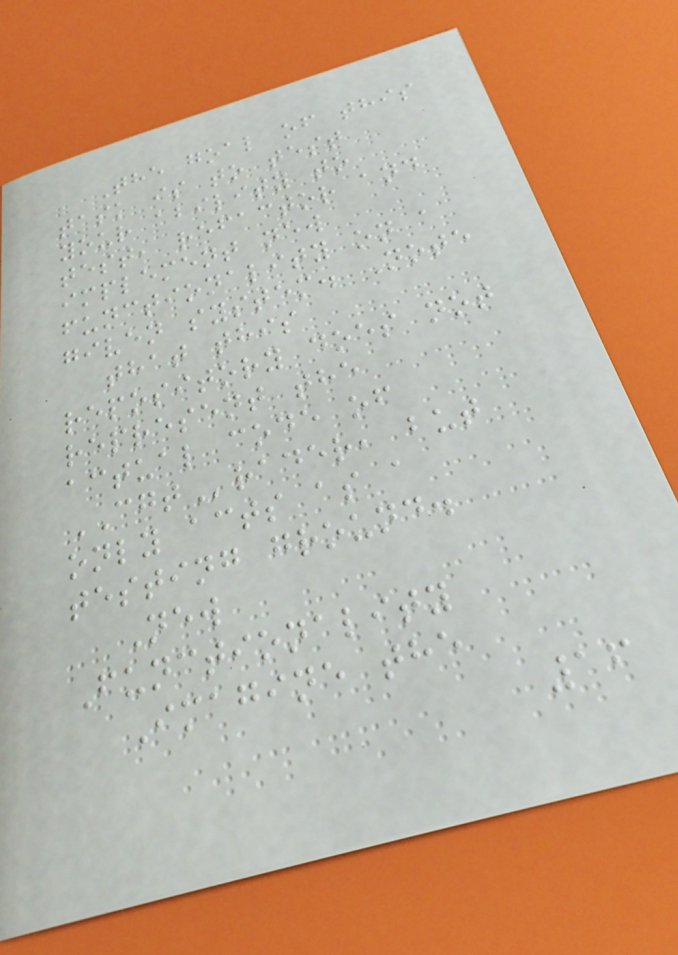The goal of this
task is to test
your ability to
test, refactor and
implement new
functionality on a
given system. Note
that this
repository does not
represent the
actual code of
CGTrader, but
only acts as a
testing ground.
New
Functionality
Imagine the
16
